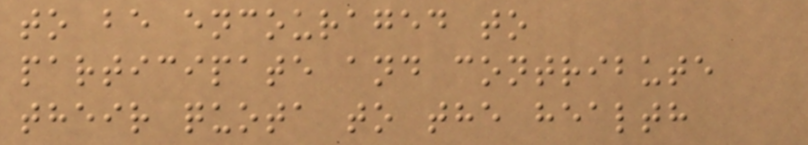to be encouraged to
participate and contribute
their quota to the health
